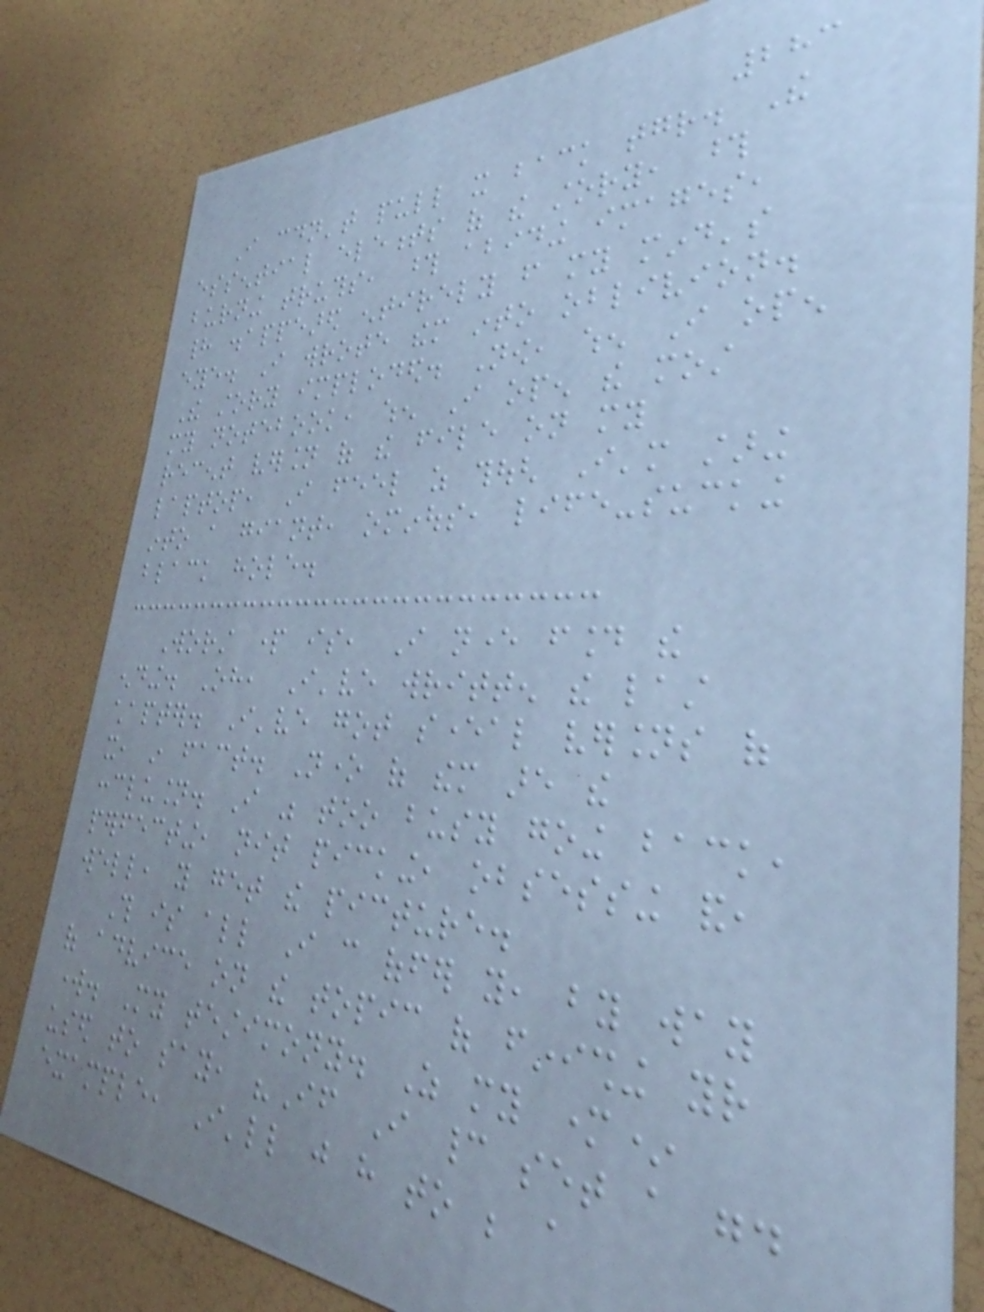283
I couldn't pull it back together. The
essential elements of the story, those
burning truths, those abiding images,
had disappeared entirely from my mind's
eye. I wrote them into oblivion.
The story imploded. Now, when I open
my notebook, when I open the most
recent version of the file on my
laptop, I feel as though I'm staring
into a giant, ominous, life-sucking
black hole.
Worst part is, I never found the
ending. Oh, I've written the last
chapter. I've got several versions of
it, in fact. None of them are the
conclusion. I was too busy going back,
perfecting, nit picking, obsessing and,
well, you get the picture.
This is all I can offer you, by way
of advice on the topic of finishing your
work. My testimony. As my mother*
used to say, "If I cannot set a good
example, I'll just have to be a
